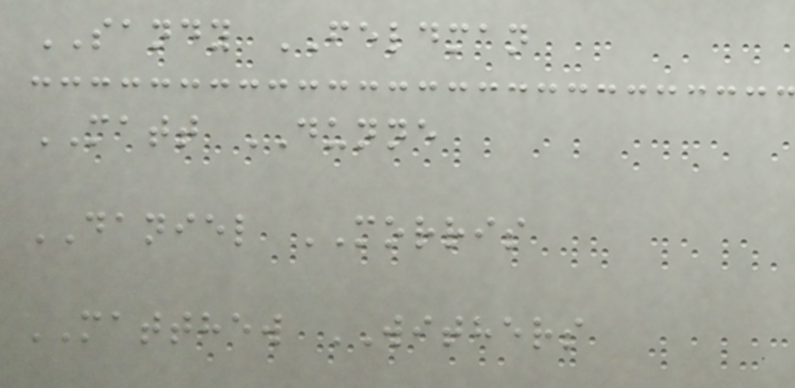SANDY FELDMAN
MATT DUNNE
DANIEL MORRIS
MATTHEW WITHERS
